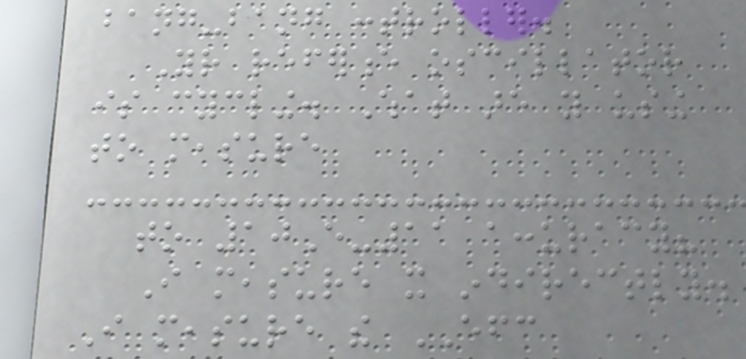bang-bang controller.
Your reference oscillator
is cycling. What are you using
to measure
to 10E-11 accuracy?
I measure it indirectly.
I measure the EFC
